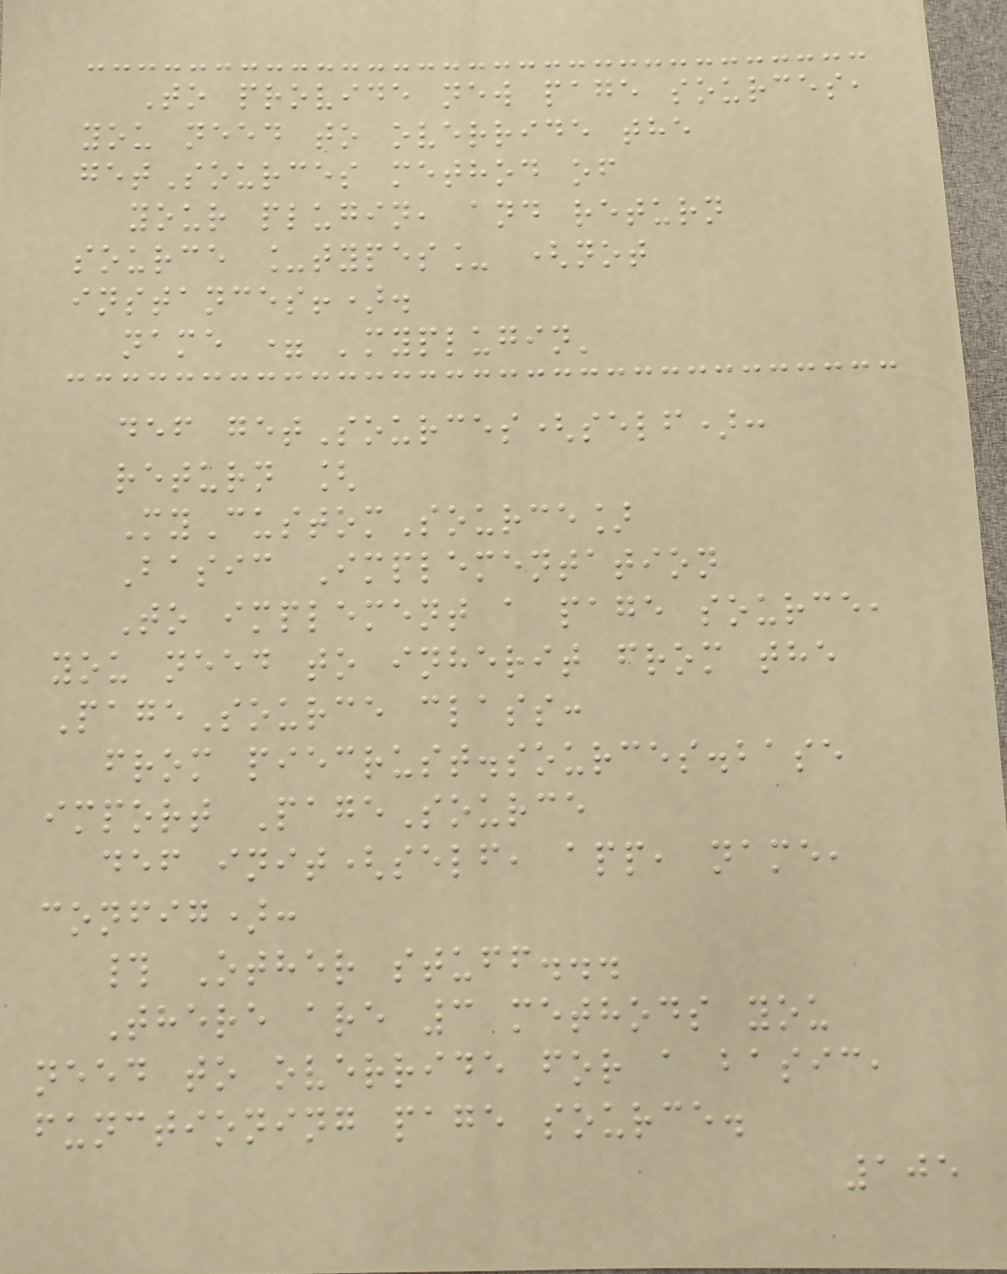To provide new page sources,
you need to override the
getSources method of
your plugin, and return
source _types_ (not
instances!).
name = 'myplugin'
def getSources(self):
return [
MyCustomSource]
Basic Implementation
To implement a page source,
you need to inherit from the
PageSource class:
from piecrust.sources.base
import PageSource
def init(self, app, name,
config):
# Other stuff...
There are 3 methods you
need to override for a basic,
functioning page source.
105
